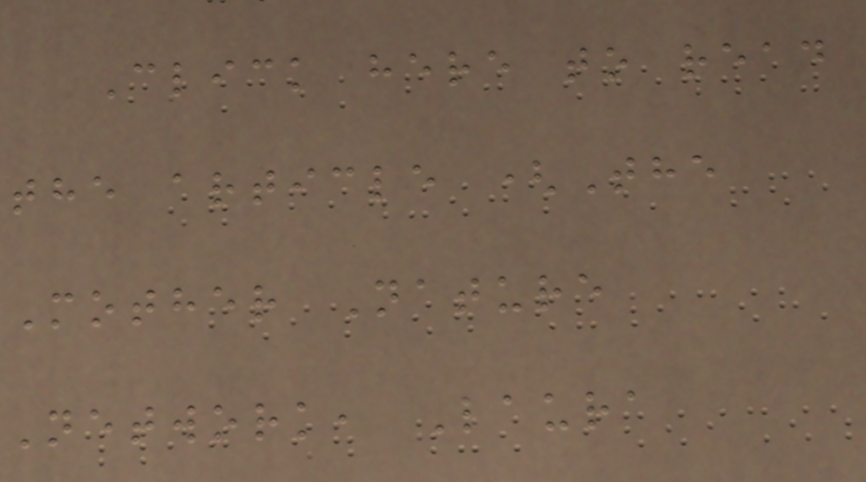Click here to read
the article (The
Mother Nature
Network, Laura
